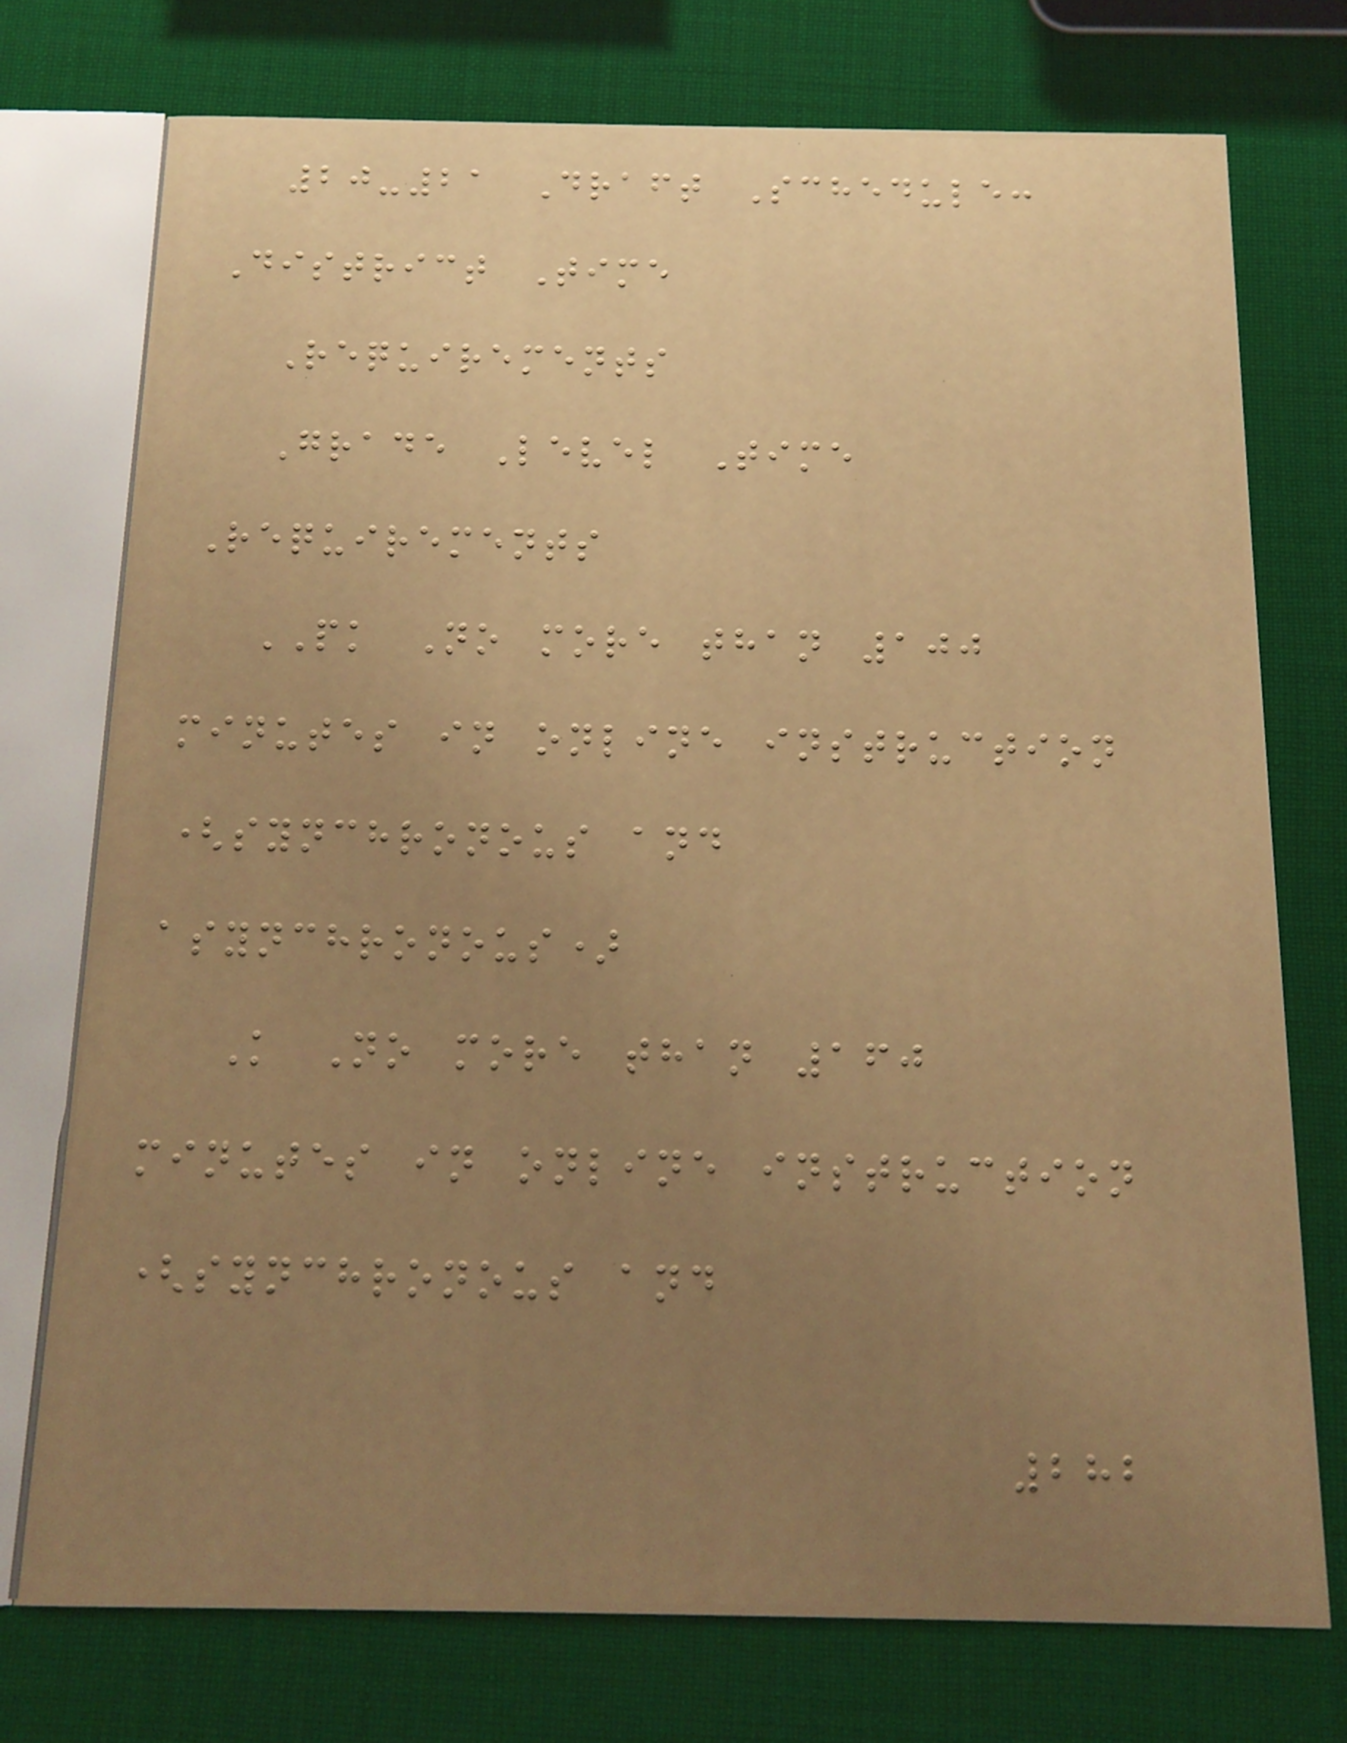20-21 Draft Schedule:
District Time
Requirements
Grade Level Time
Requirements
PK No more than 100
minutes in online instruction
(synchronous and
asynchronous)
K No more than 160
minutes in online instruction
(synchronous and
282
